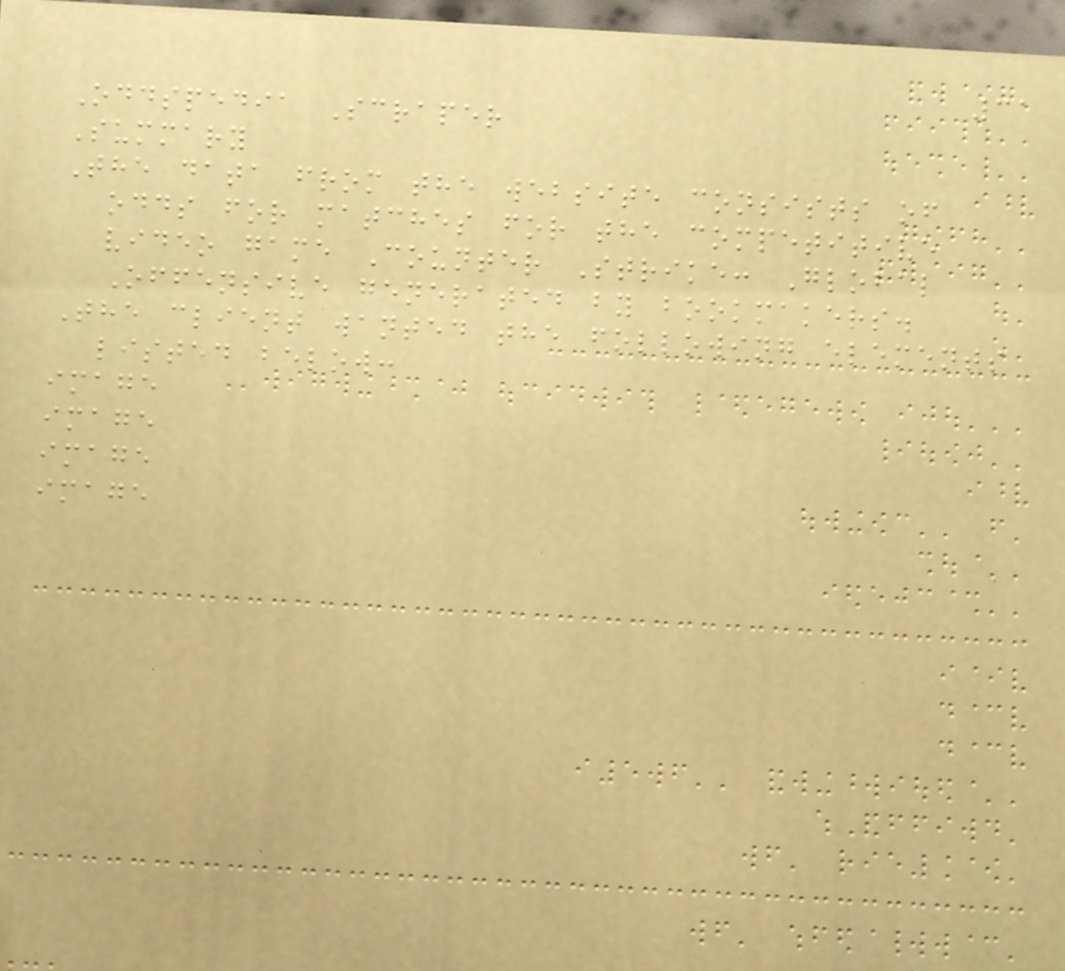31
Oddspedia Scraper
Summary
The data from the website consists of
odds for matches for the competitive
video game Counter Strike: Global
Offensive generated by bookmakers.
The client wanted the following elements
listed below:
image
image
image
image
